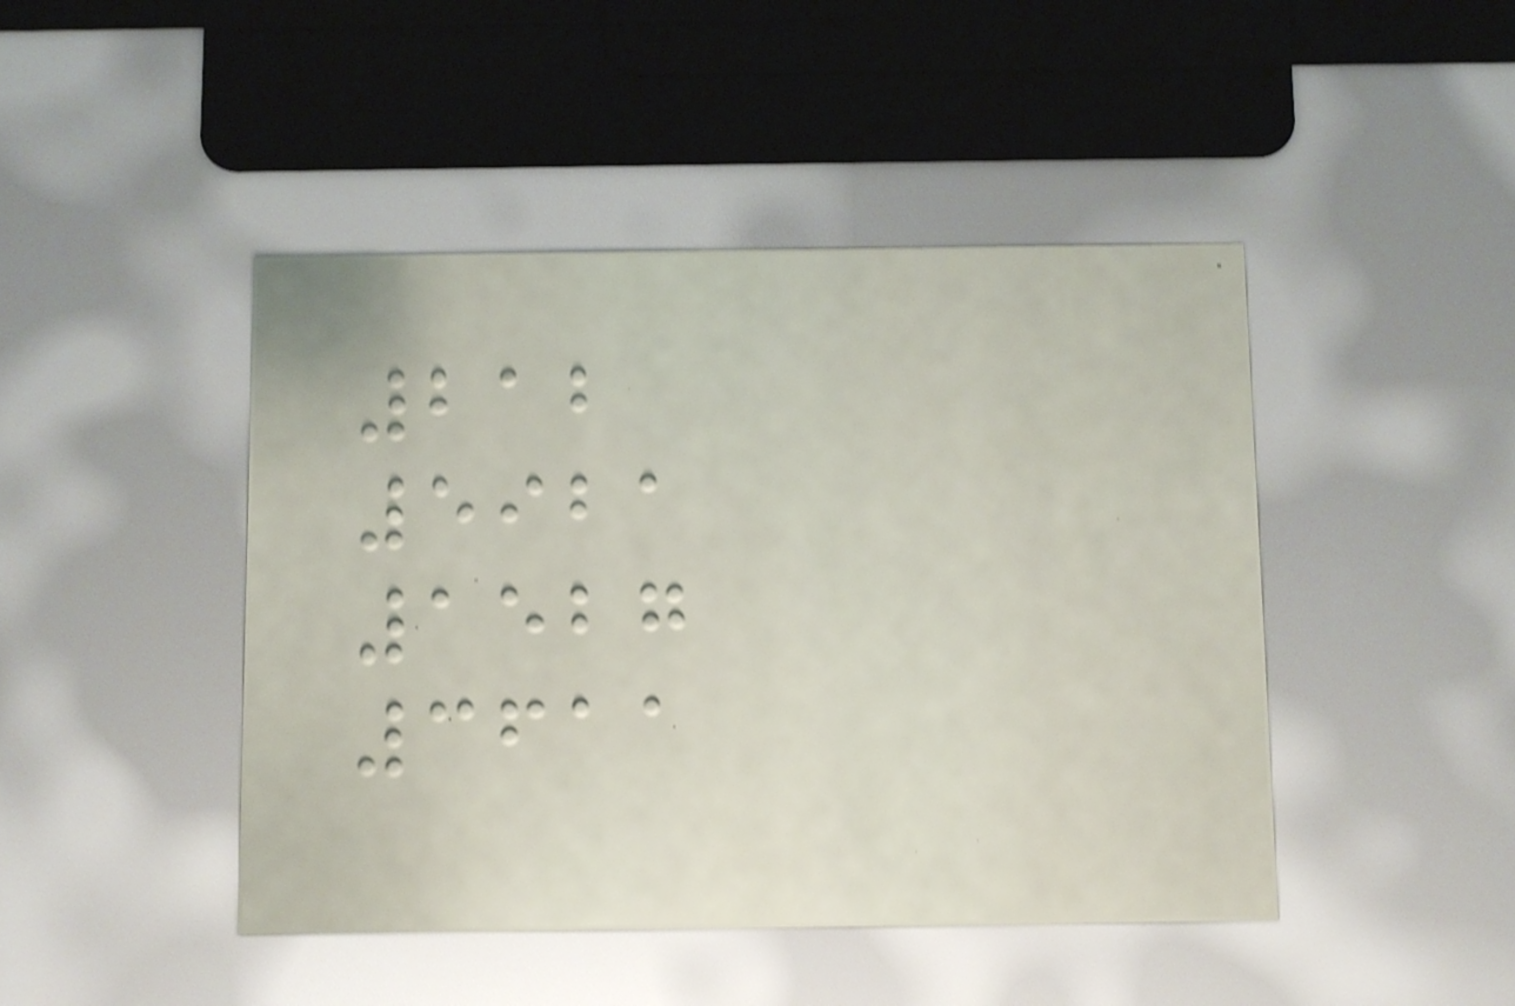212
5921
1527
3611
